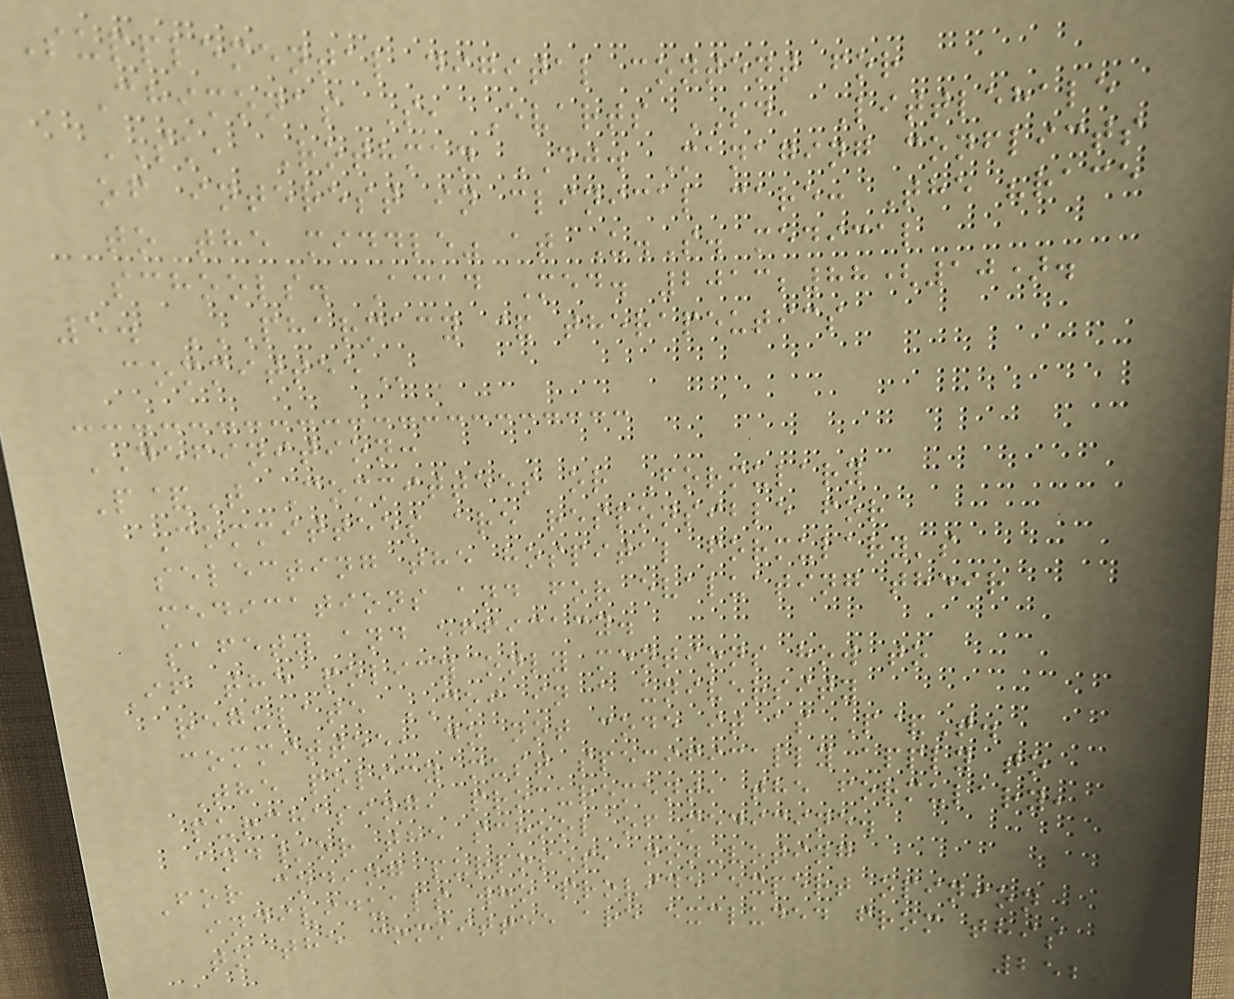Supplemental digital content for
Chimonas S, Evarts SD, Littlehale
SK, Rothman DJ. Managing conflicts
of interest in clinical care: The "race
to the middle" at U.S. medical
schools. Acad Med. 2013;88(10).
5. PHARMACY & THERAPEUTICS
COMMITTEE
DEFINITION:
P&T Committees or Formulary
Committees are responsible for
selecting the hospital formulary's
medications and for evaluating their
safety and efficacy.
If the policy only mentions how to
regulate COI in a university
committee, do not code it as P&T.
The policy must specifically apply to
purchasing, procurement, the formulary,
and/or the school of medicine.
For coding purposes, non-voting
individuals who provide expert opinion
to the committee are excluded from this
252
